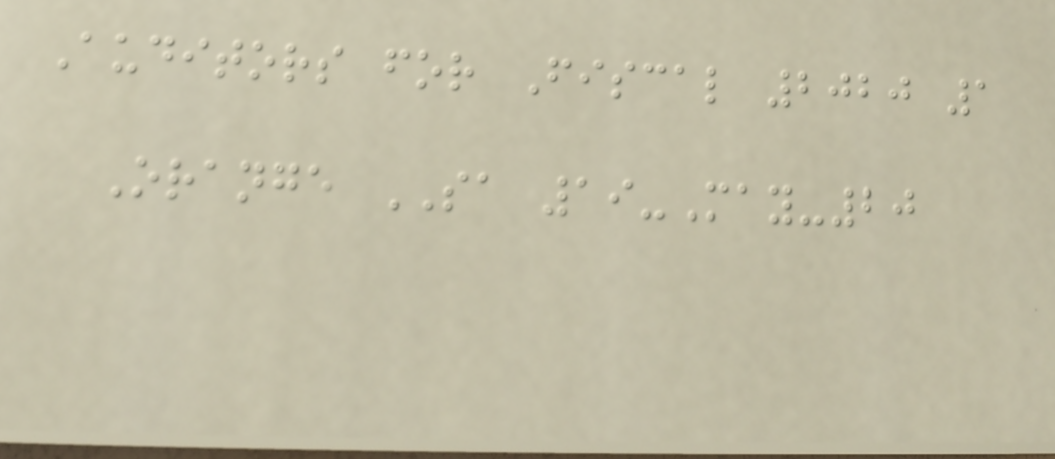Auditors for Fiscal 2020 1
Orange SA 19-May-20
